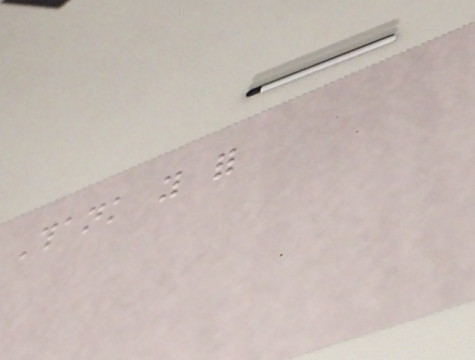Thank you for
